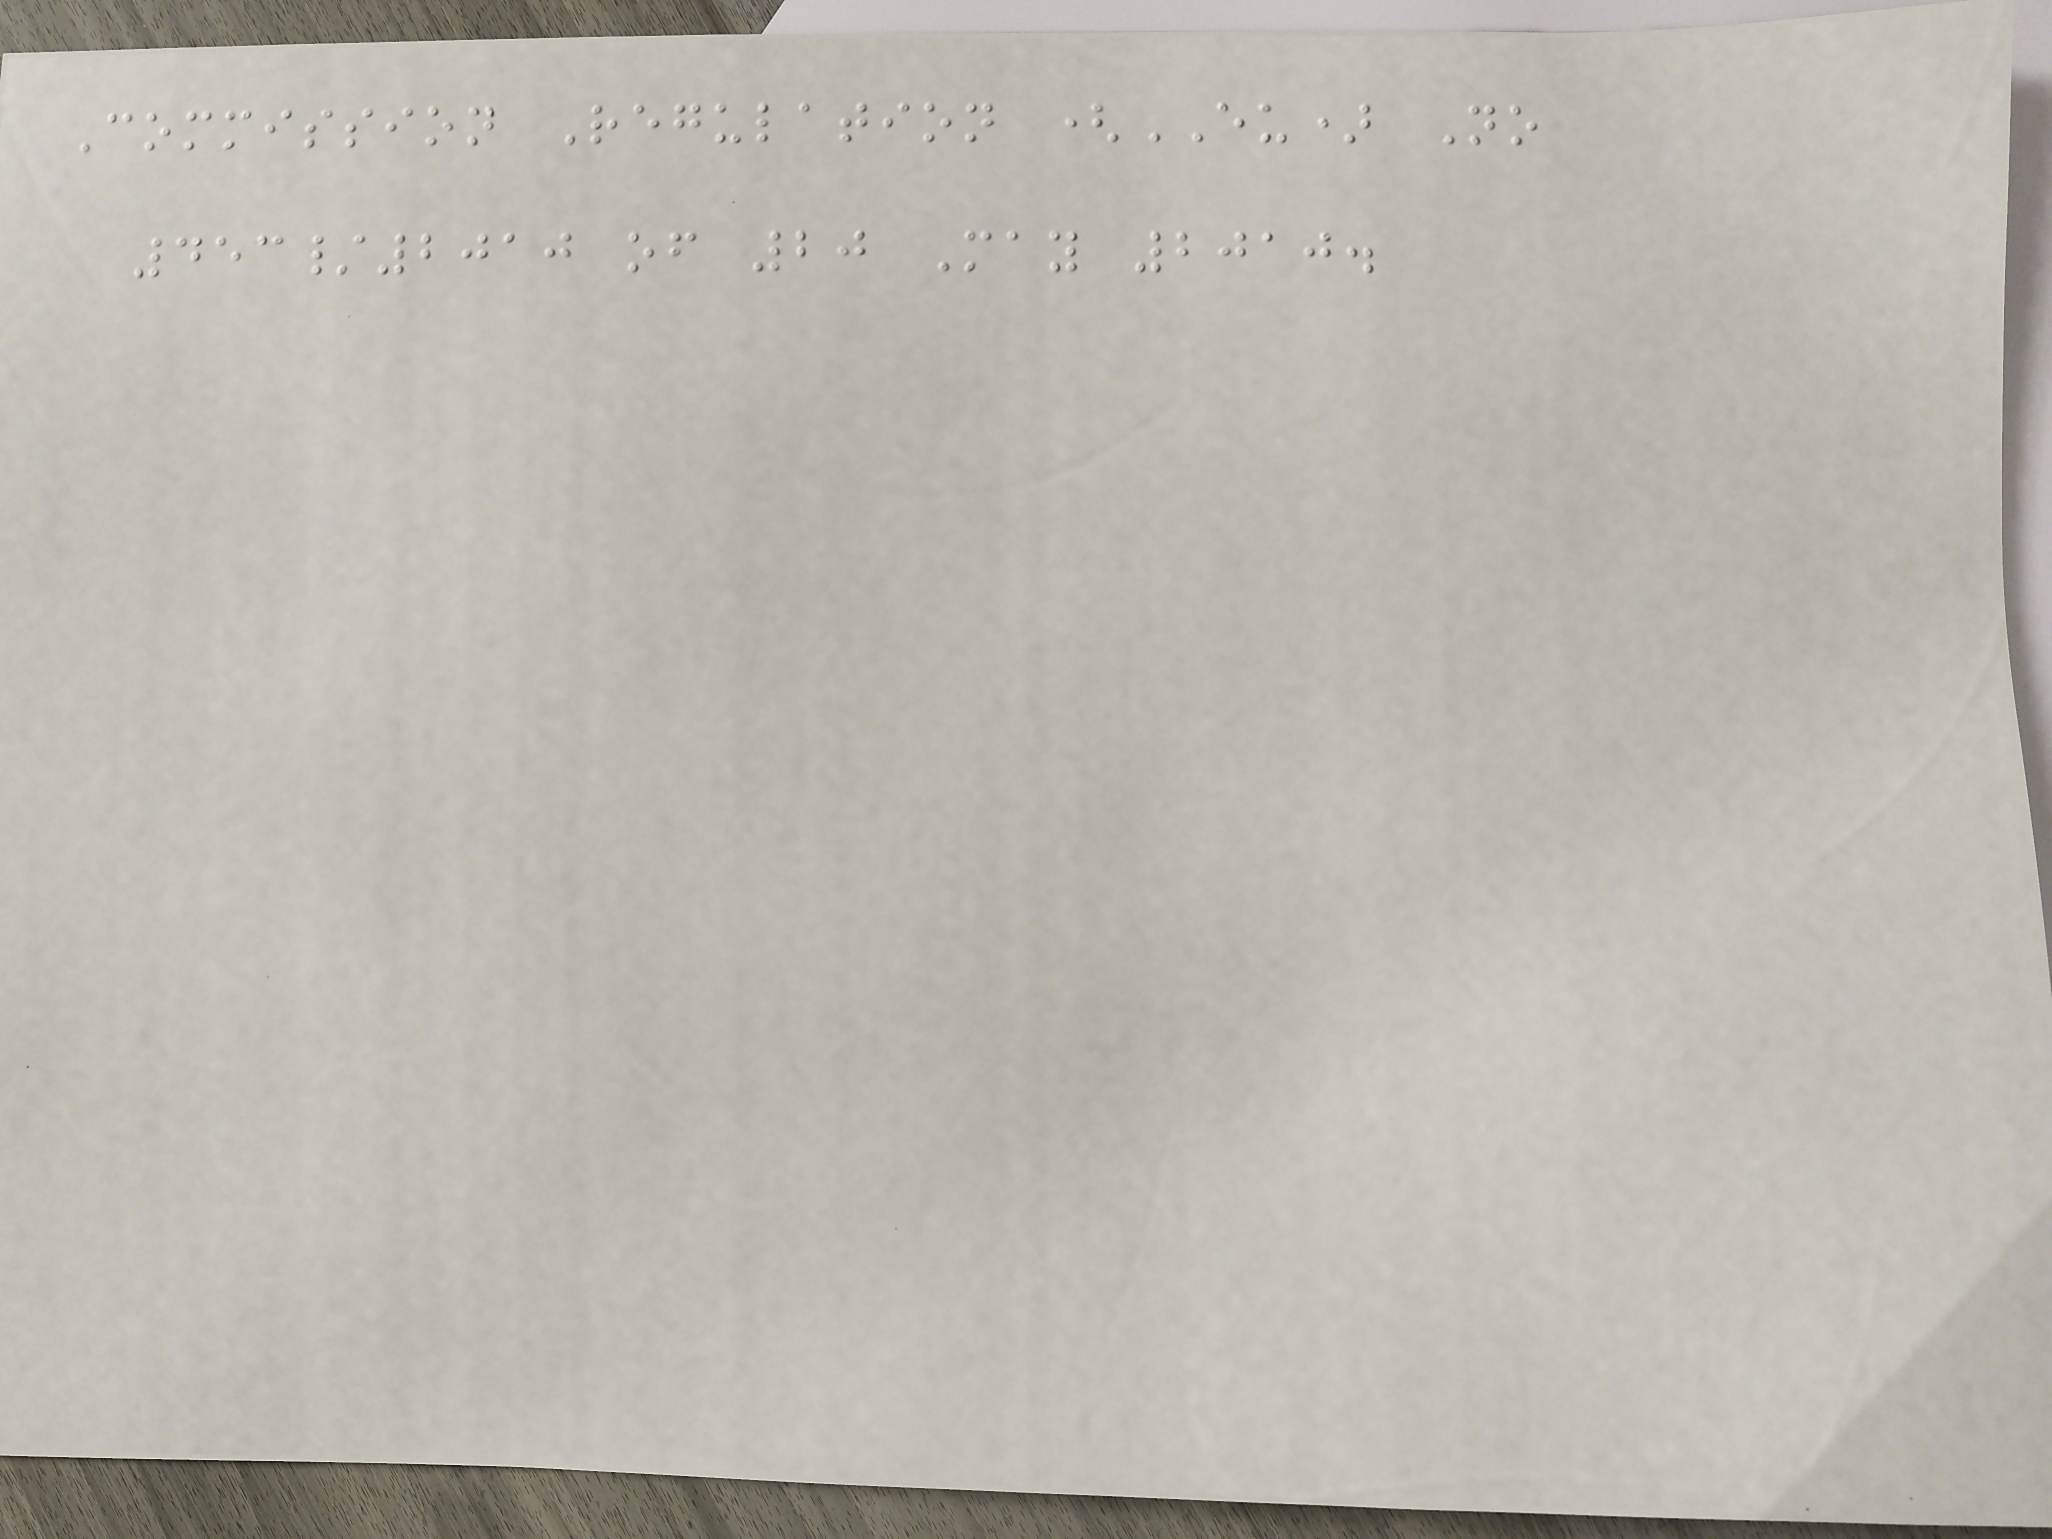Commission Regulation (EU) No
453/2010 of 20 May 2010.
